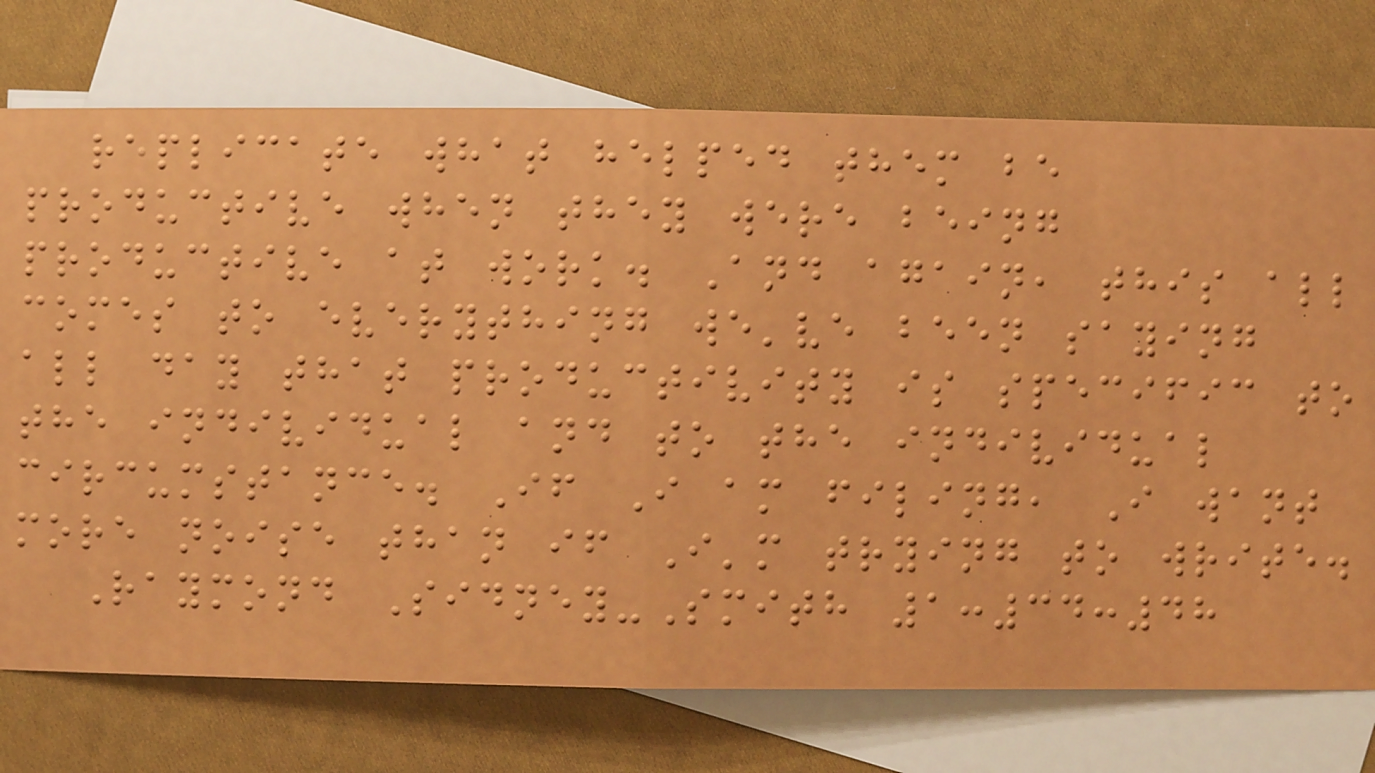replicate what helped them be
productive when they were being
productive at work. And again, this all
comes to everything we've been saying
all day that productivity is specific to
the individual and to the individual
circumstance. If I am filing, I want
more noise than if I'm trying to write.
Raymond Sidney-Smith 1:34:48
